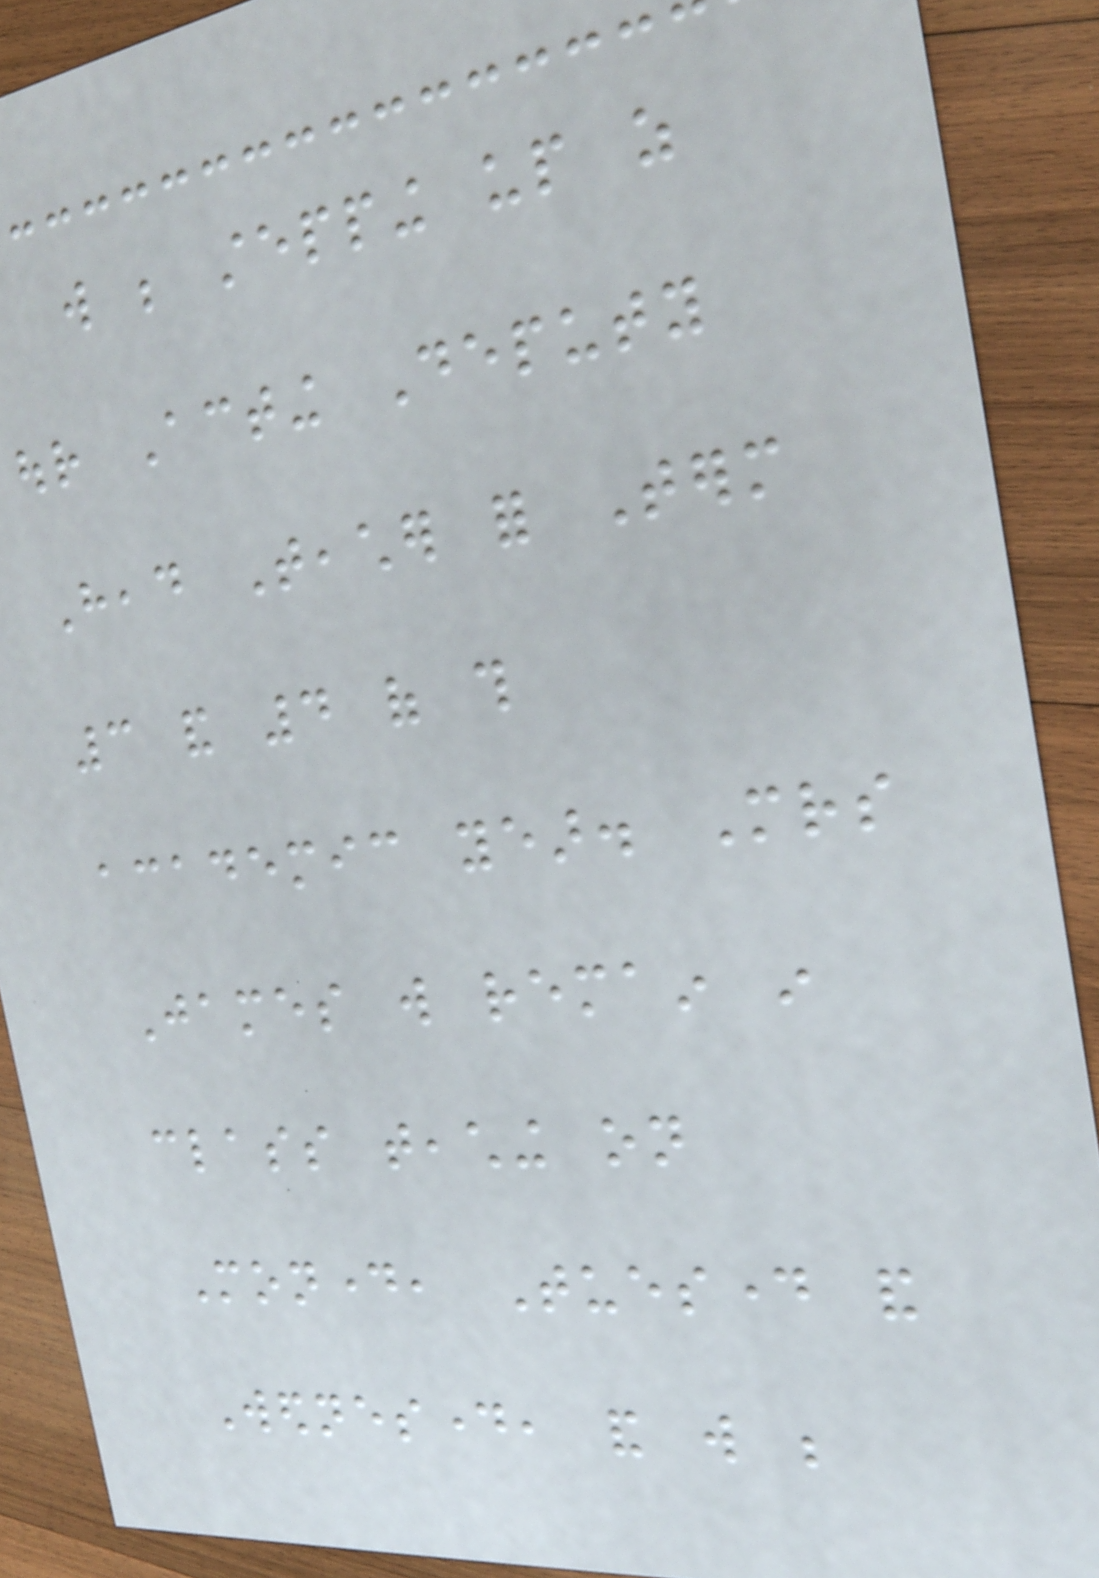will be stepping up as
our Acting Deputy
Head Teacher for Term
3 and 4 of this
academic year. Mrs
James will remain in
class teaching on
Monday, Tuesday and
Wednesday, and will be
